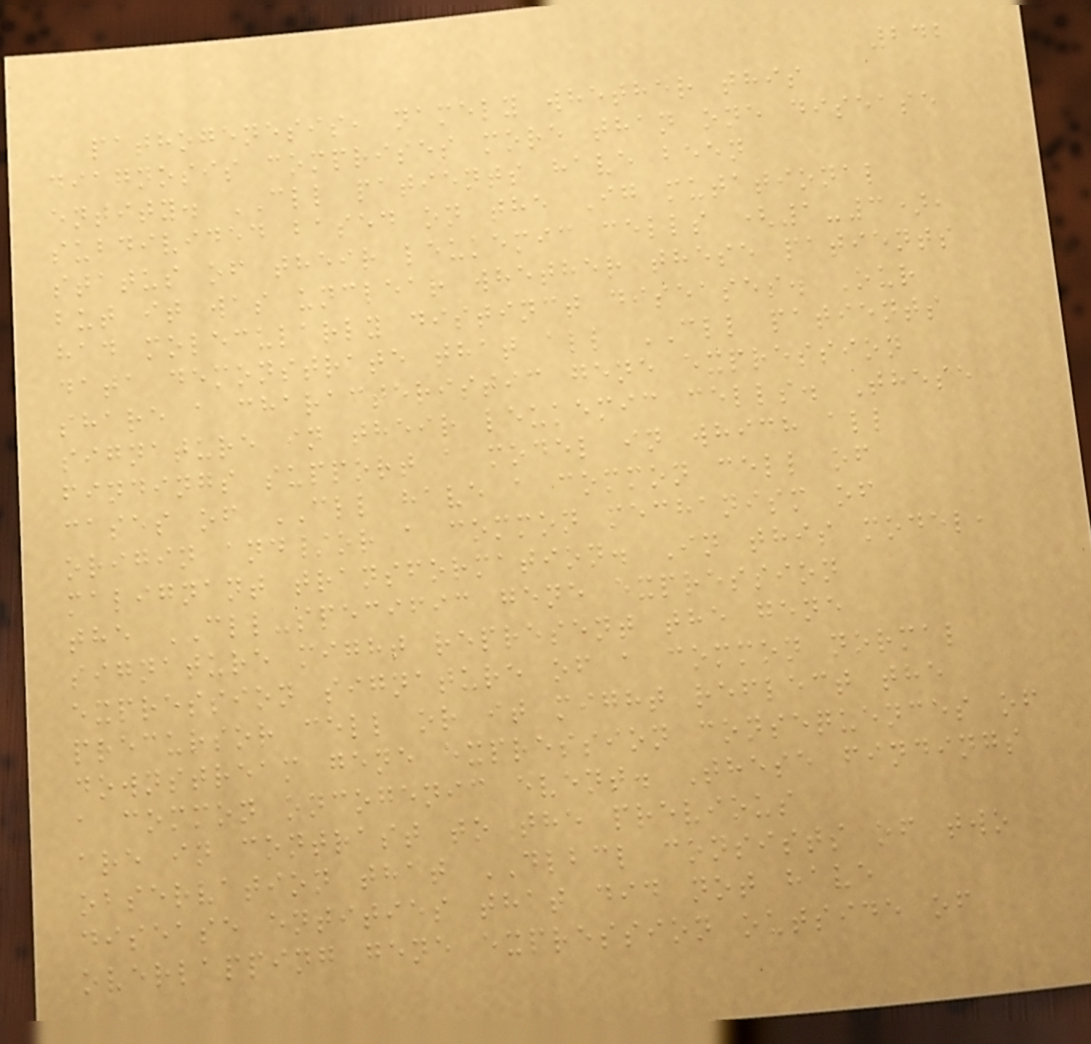242
pathogenesis, namely whether this
diagnosis comprises more than one disease
entity. CLL patients have been
subdivided based on the Ig mutational
status of their leukemic cells (1-3),
but it was unclear whether these patients
had molecularly distinct diseases. Our
data demonstrate that all CLL patients
share a characteristic gene expression
signature in their leukemic cells. These
findings support a model in which all
cases of CLL have a common cell of
origin and/or a common mechanism of
malignant transformation. In this model,
the CLL-specific gene expression
signature might represent the gene
expression signature of a common normal
precursor cell or it might reflect the
downstream gene expression consequences of
a common oncogenic event. These findings
are in contrast to the previous
observation that DLBCL consists of two
disease entities that did not have
overlapping gene expression outside of
